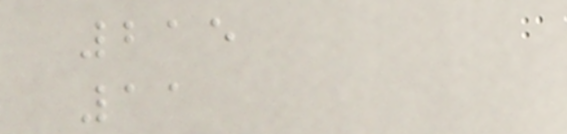215
11
